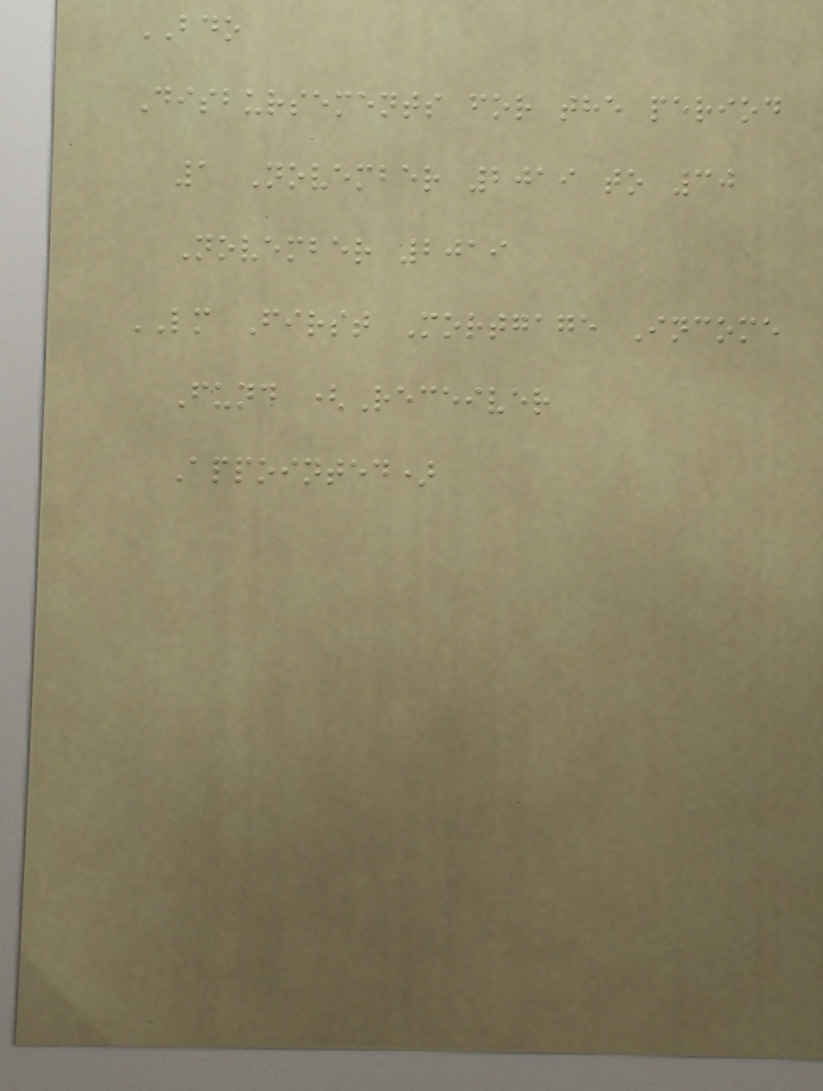BDO
Disbursements for the period
1 November 2019 to 30
November 2019
LM First Mortgage Income
Fund (Receiver
Appointed)
